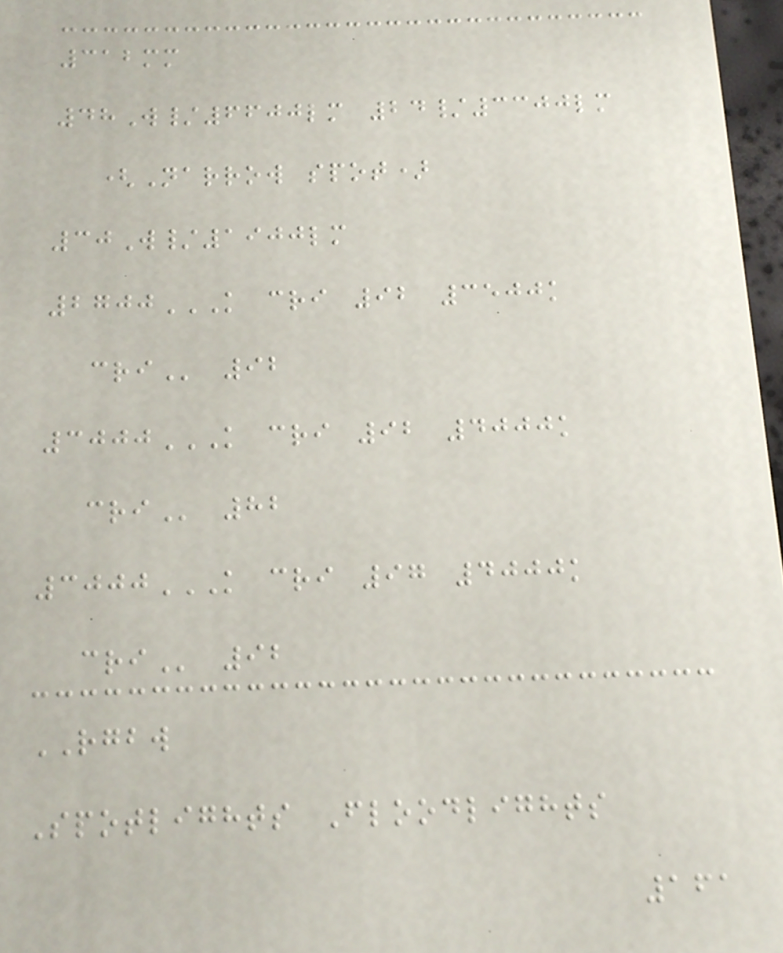312mm
48W/6600lm 24/3300lm
(Narrow spot)
30W/1900lm
2700K CRI 92 3500K
CRI 92
3000K CRI 92 4000K
CRI 82
3000K CRI 97 4000K
CRI 92
RGBW
Spotlights Floodlights
161
